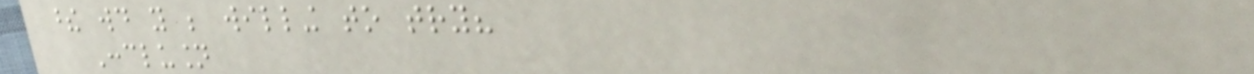these would you be willing to try?
Conclusion
